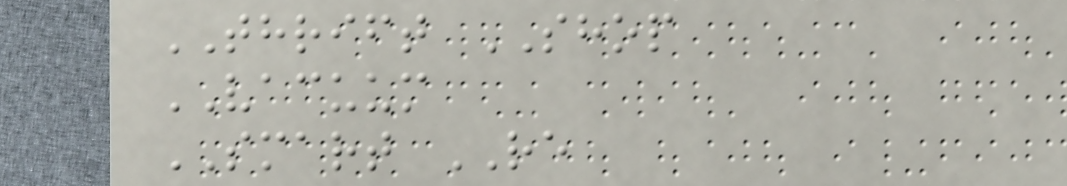THRIFT SHOP
VACUUM
SMART RE
